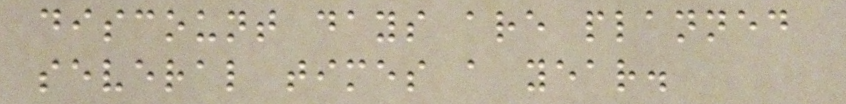discount days are planned
several times a year.
